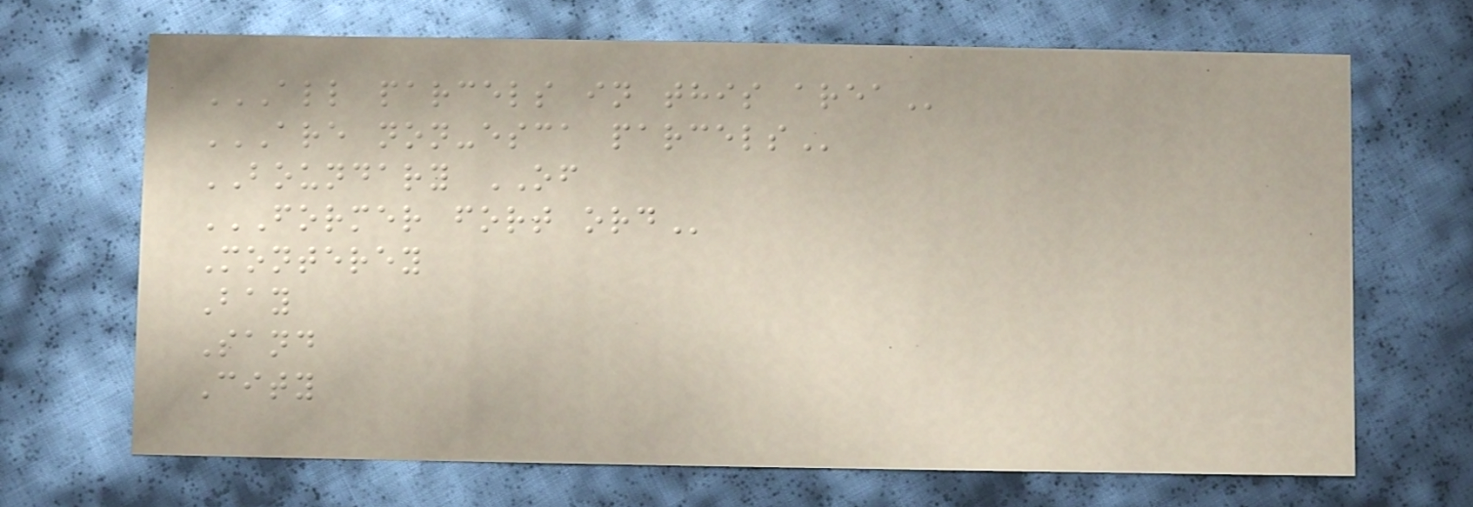ALL PARCELS IN THIS AREA
ARE NON-ESCA PARCELS
BOUNDARY OF
FORMER FORT ORD
Monterey
Bay
Sand
City
